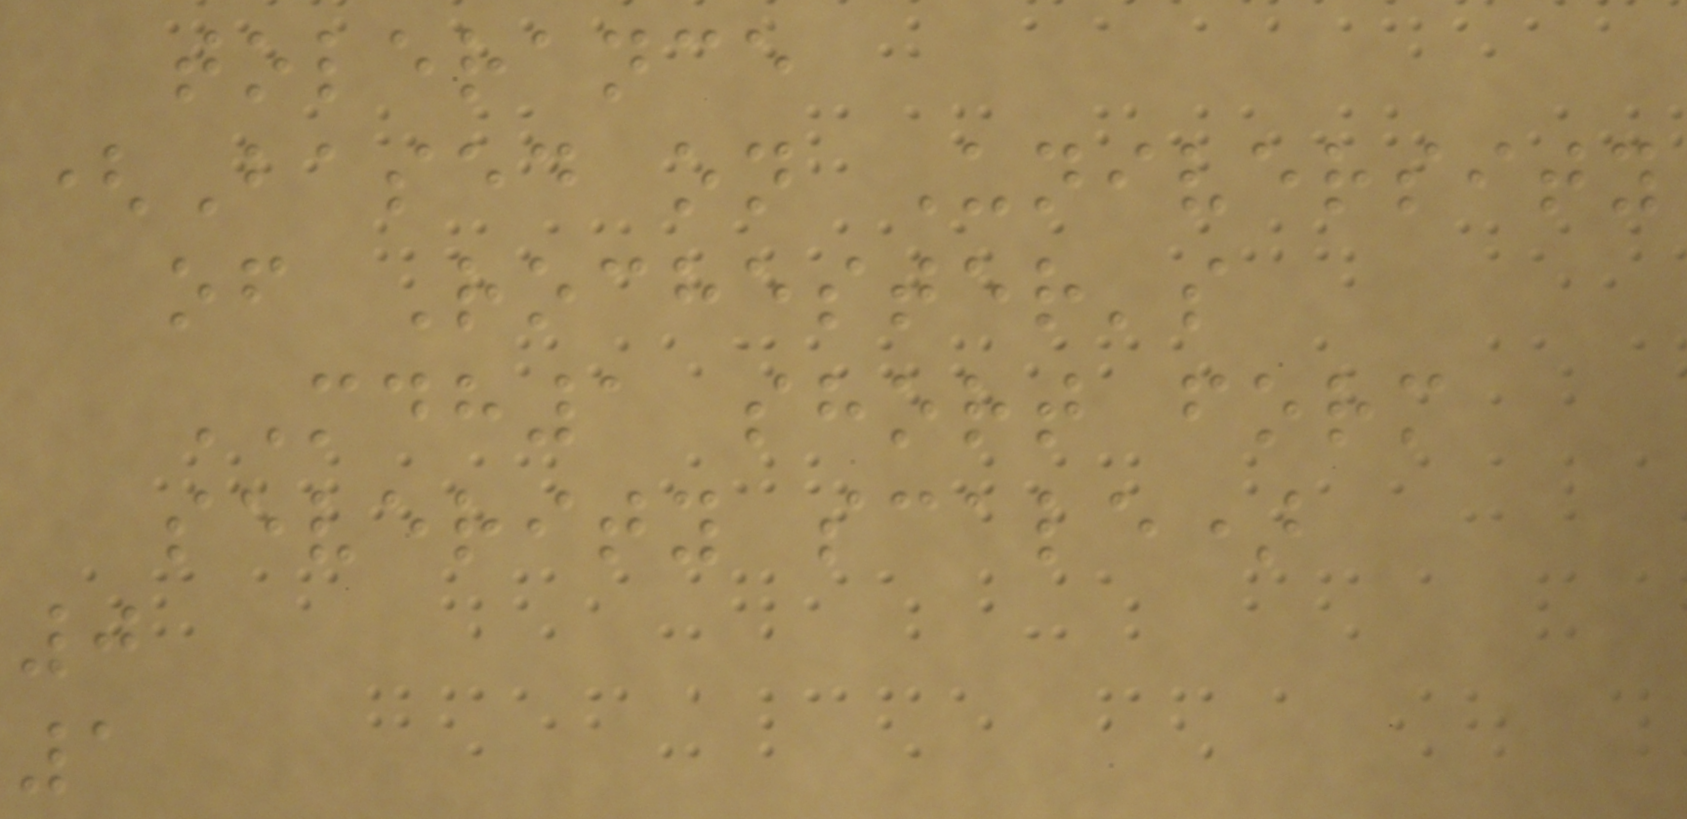tolerance
(Based on University
of Rochester's
MDH1 short form
severity scale)
0
1
